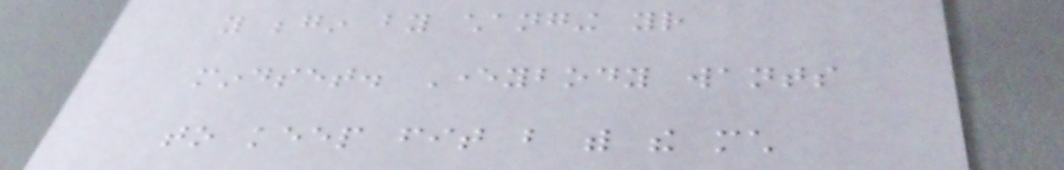you begin by changing your
mindset. Everybody wants
to keep fit but with the much
